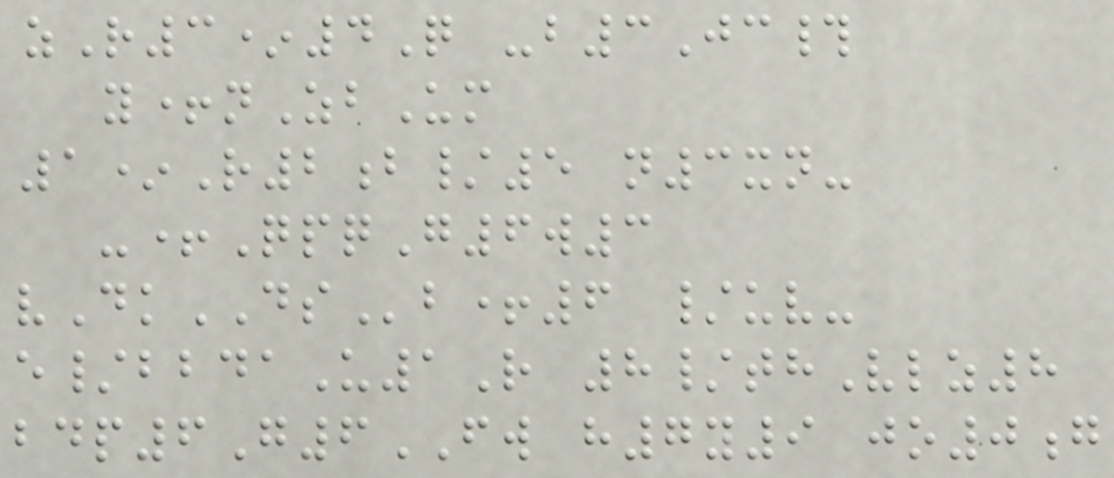zR3*4Q -b3Jc#
y+nZbUm
1*R2b/5 n3xn-
-+QpqG6w3
vDkDSb+6 /uv-
e/bbdaU1R 8/thVlz8
bdp6G6FW h7y9 jo0g
